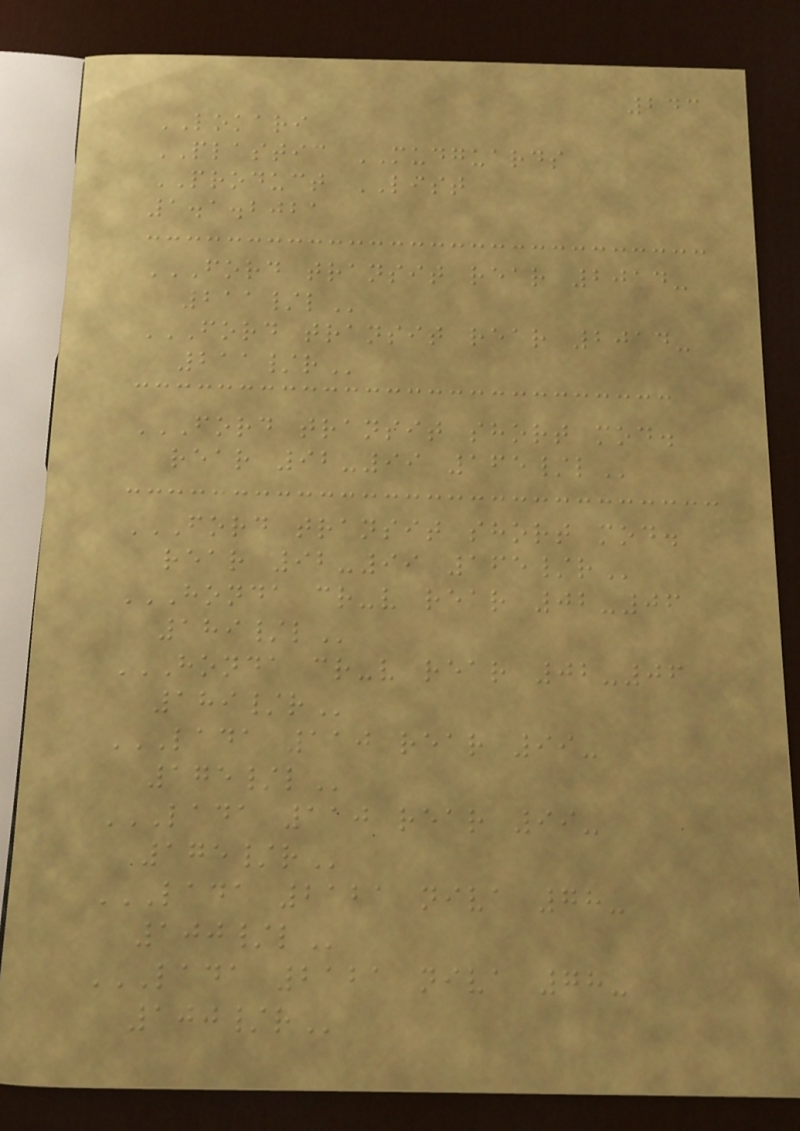243
LOKARI
PLASTIC MUDGUARDS
PRODUCT LIST
1.1.2021
FORD TRANSIT REAR 2014-
211/L
FORD TRANSIT REAR 2014-
211/R
FORD TRANSIT SHORT MOD.
REAR 92-99 165/L
FORD TRANSIT SHORT MOD.
REAR 92-99 165/R
HONDA CR-V REAR 02-06
189/L
HONDA CR-V REAR 02-06
189/R
LADA 110 REAR 99-
175/L
LADA 110 REAR 99-
175/R
LADA 2121 NIVA 78-
100/L
LADA 2121 NIVA 78-
100/R
